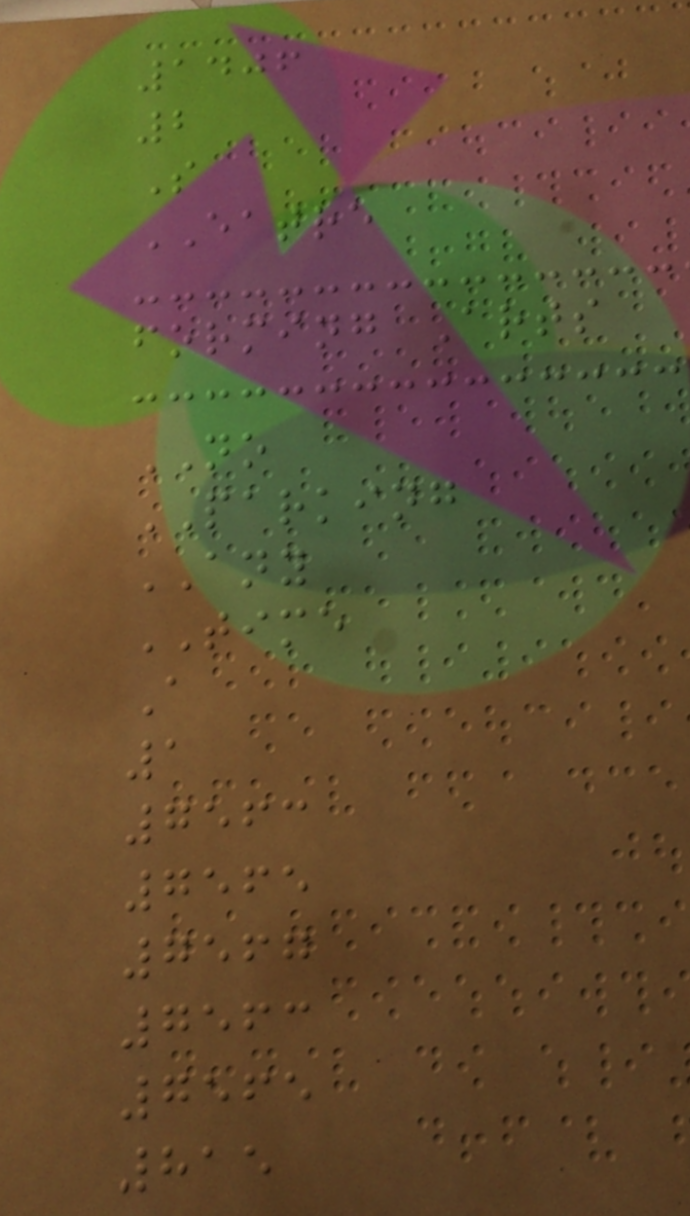1406
2
S
EATRE
forming Arts
NO
PARKING
ANY
TIME
A
1
7563
7565
7567
7563
7565
815
